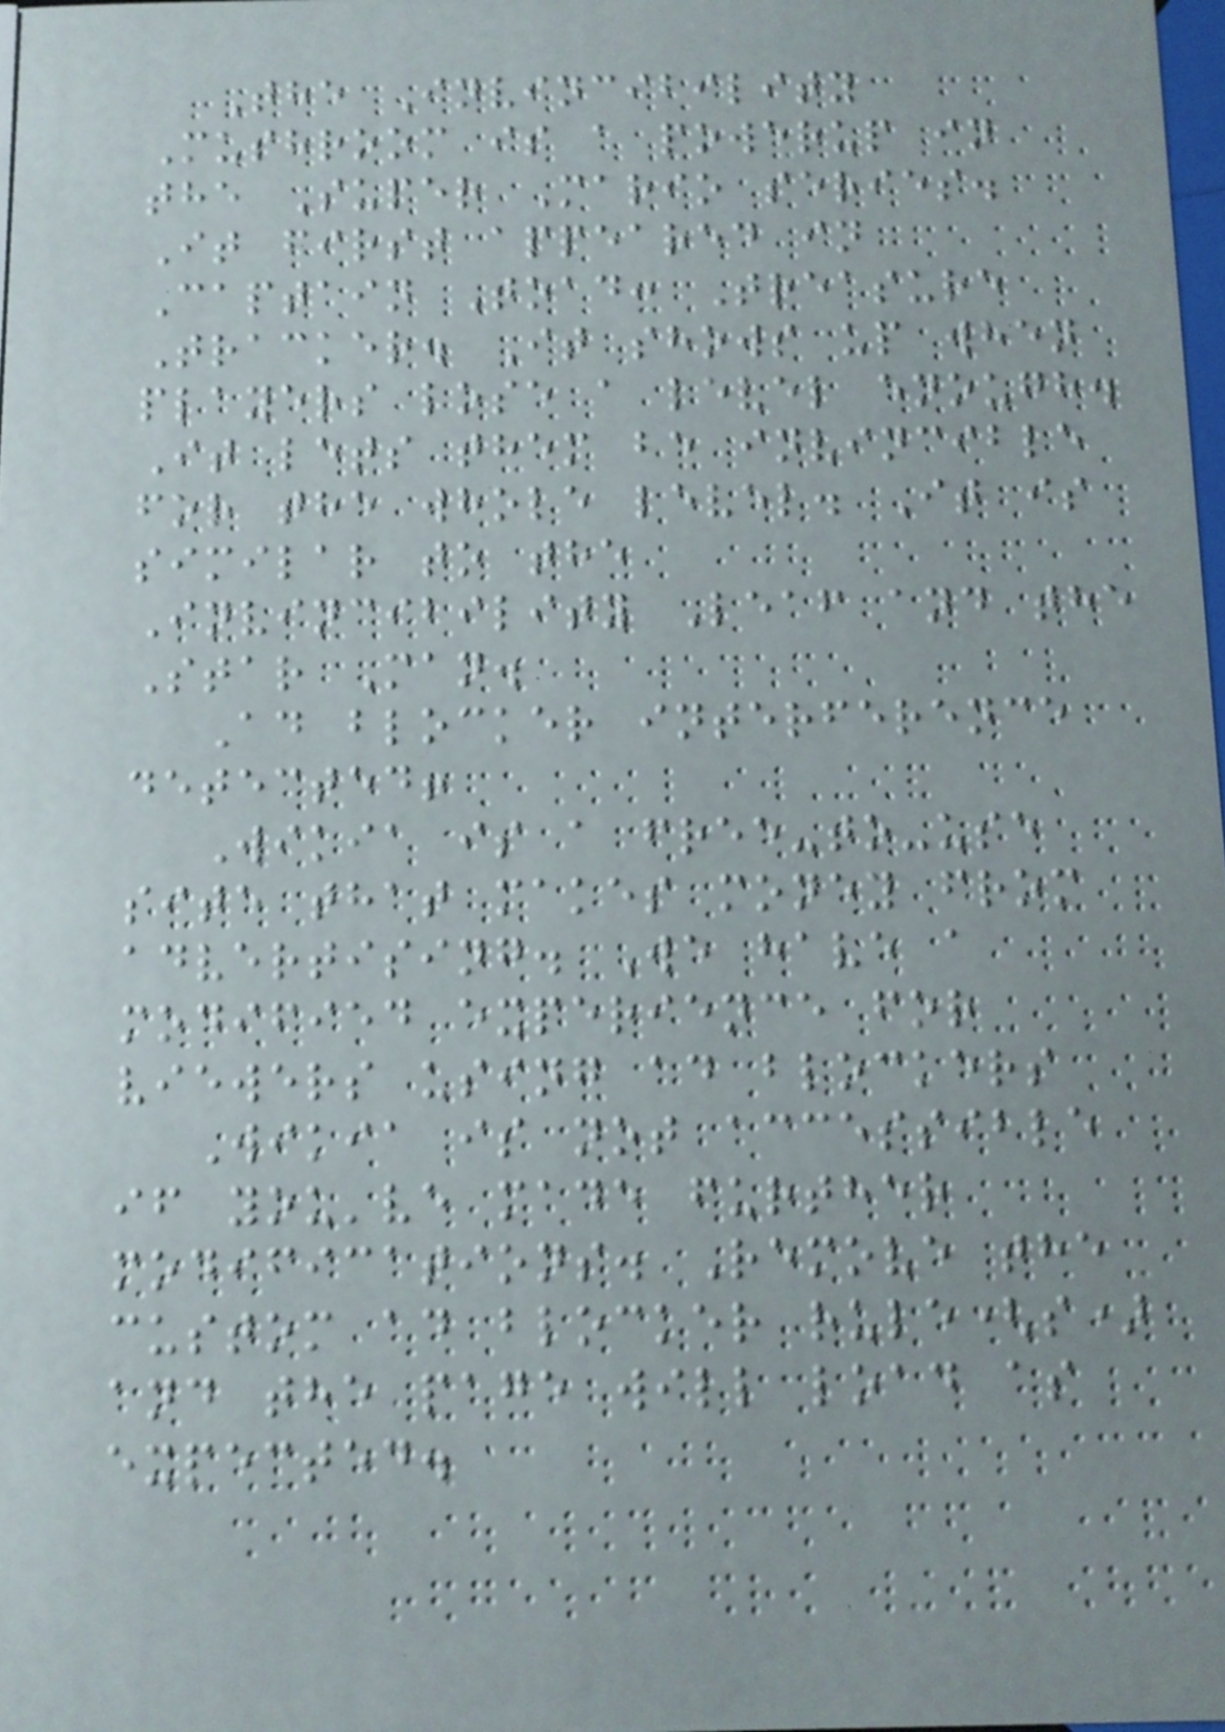The Invincibility
Mushroom is a powerup in
the Super Mario series.
It first appeared in
Captain Toad: Treasure
Tracker. It shows up when
players lose a level enough.
It lets them be invincible
for the whole level. It is
similar to the
Invincibility Leaf and the
Star Man.
Ad blocker interference
detected!
Wikia is a free-to-use
site that makes money from
advertising. We have a
modified experience for
viewers using ad blockers
Wikia is not accessible
if you've made further
modifications. Remove the
custom ad blocker rule(s)
and the page will load as
expected.
